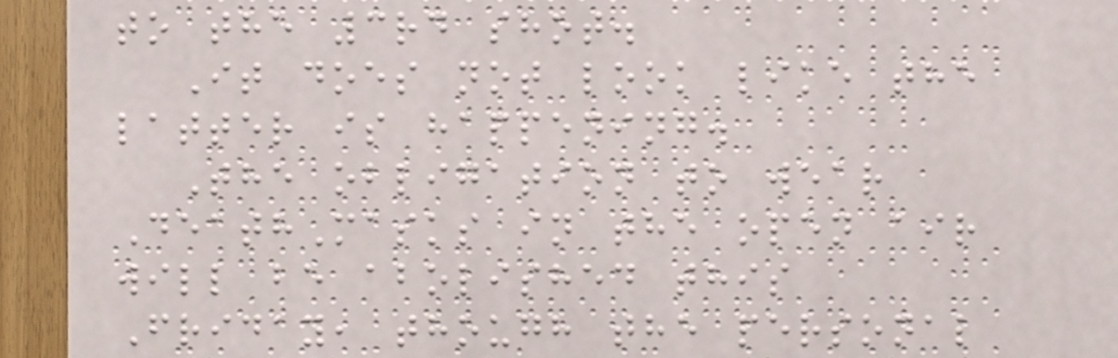to the 3rd shot.
It does not look like the
latter is happening.
The obligation to wear
DeathMasks in the open air
will be abolished this
Friday, though the personal
